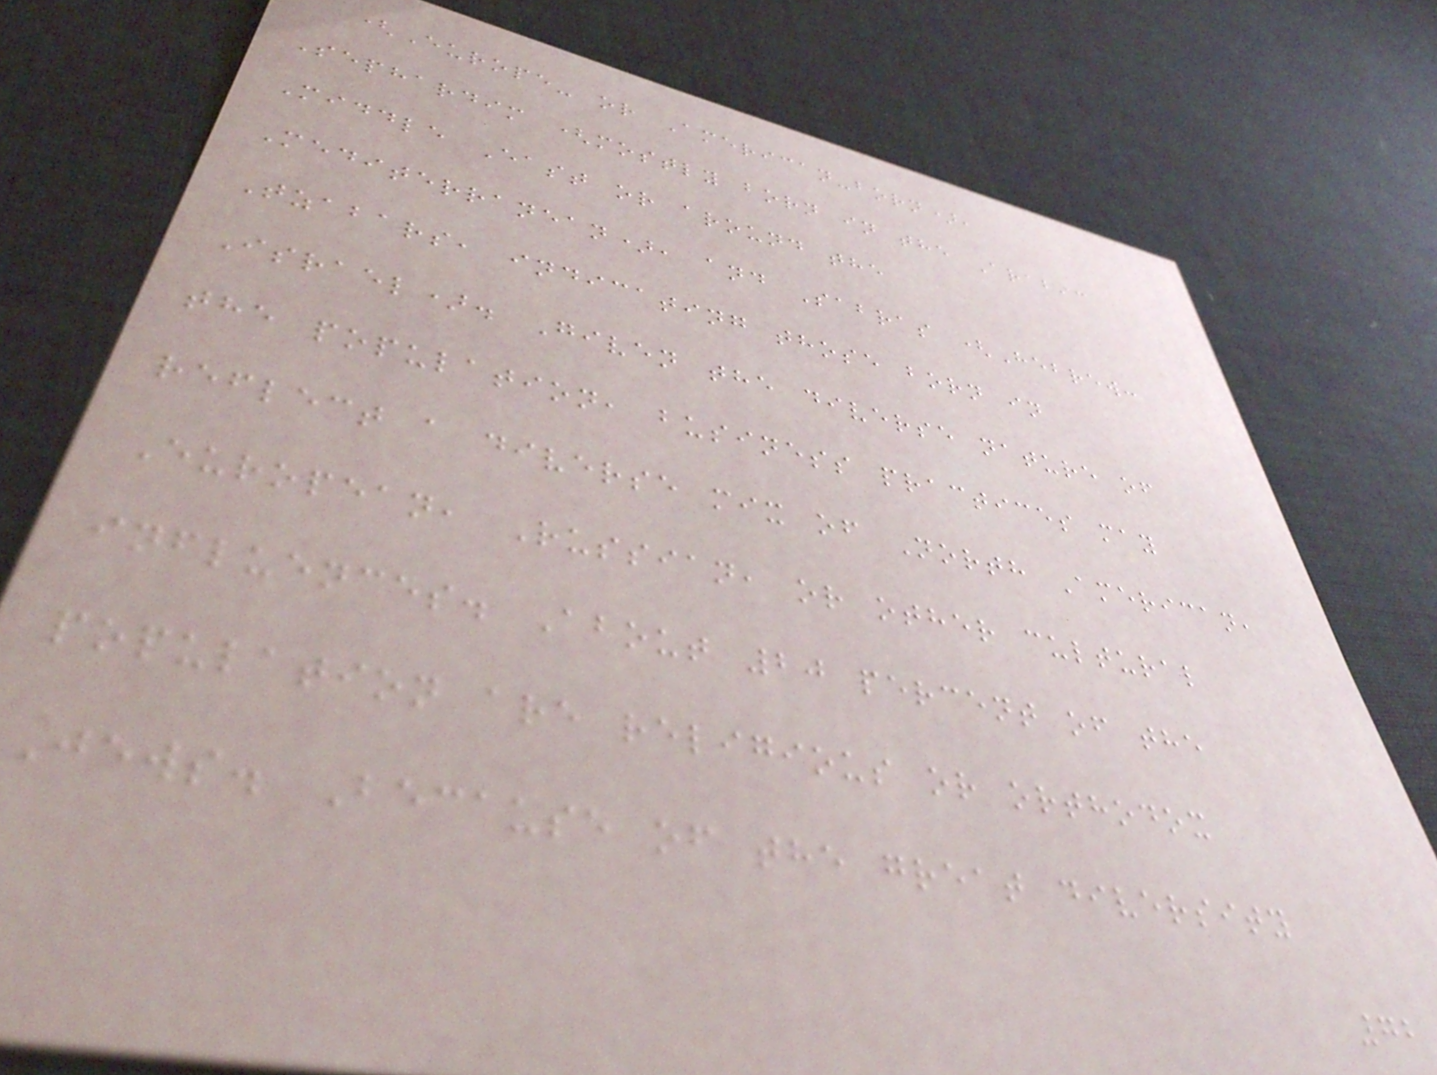(Europe- or American-born),
Sephardim (mostly born in the Arabic
Middle East or around the
Mediterranean), and Sabras (Hebrew:
Tzabars, indicating those born in
Israel). Given the diverse nature of
the population, business practices may
reflect a diverse mix of North American,
European, Russian, or other cultural
influences. About 20 percent of the
population are religious or orthodox
Jews. Because of the great diversity
72
